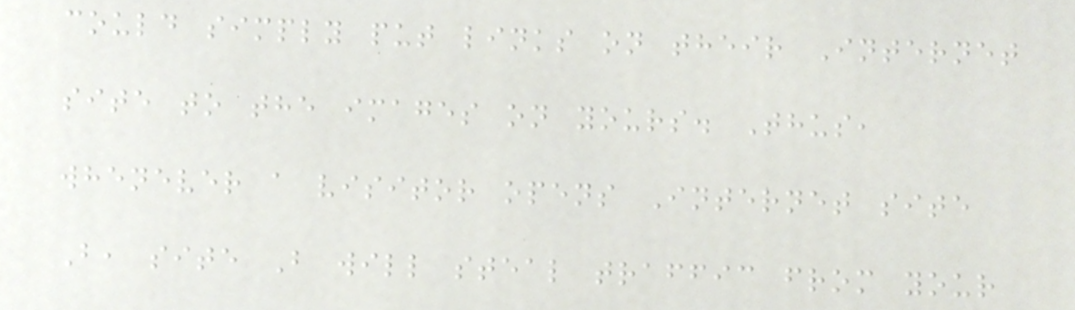could simply put links on their Internet
site to the images on yours. Thus,
whenever a visitor opens Internet site
B, site B will steal traffic from your
